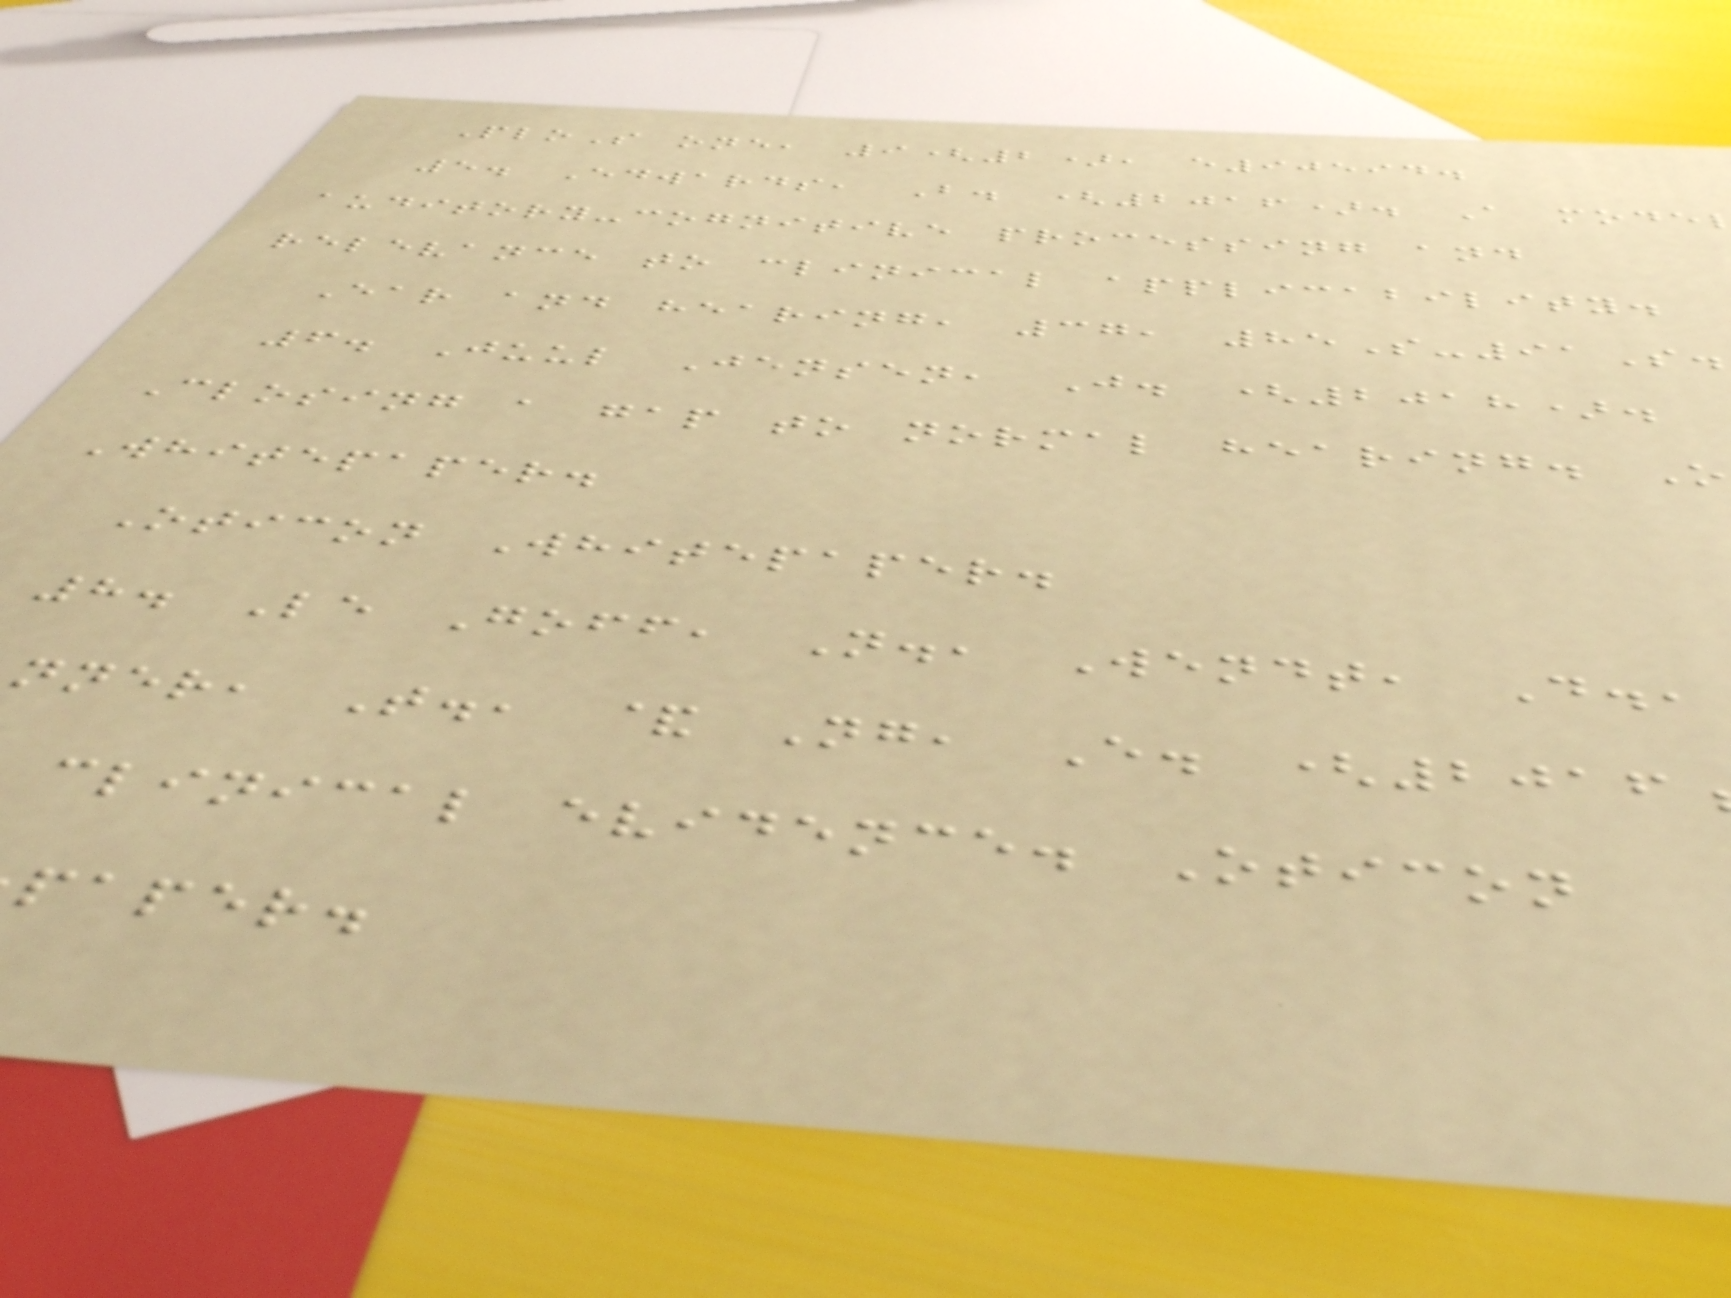PloS one, 9(2), e90594.
5. Edwards, B. (2016). A mode
auditory-cognitive processing and
relevance to clinical applicability.
Ear and hearing, 37, 85S-91S.
6. Juul Jensen, J. (2018).
Closing a gap to normal hearing. O
Whitepaper.
Oticon Whitepaper.
8. Le Goff, N., Wendt, D.,
nner, T., & Ng, E. (2016
clinical evidence. Oticon
paper.
